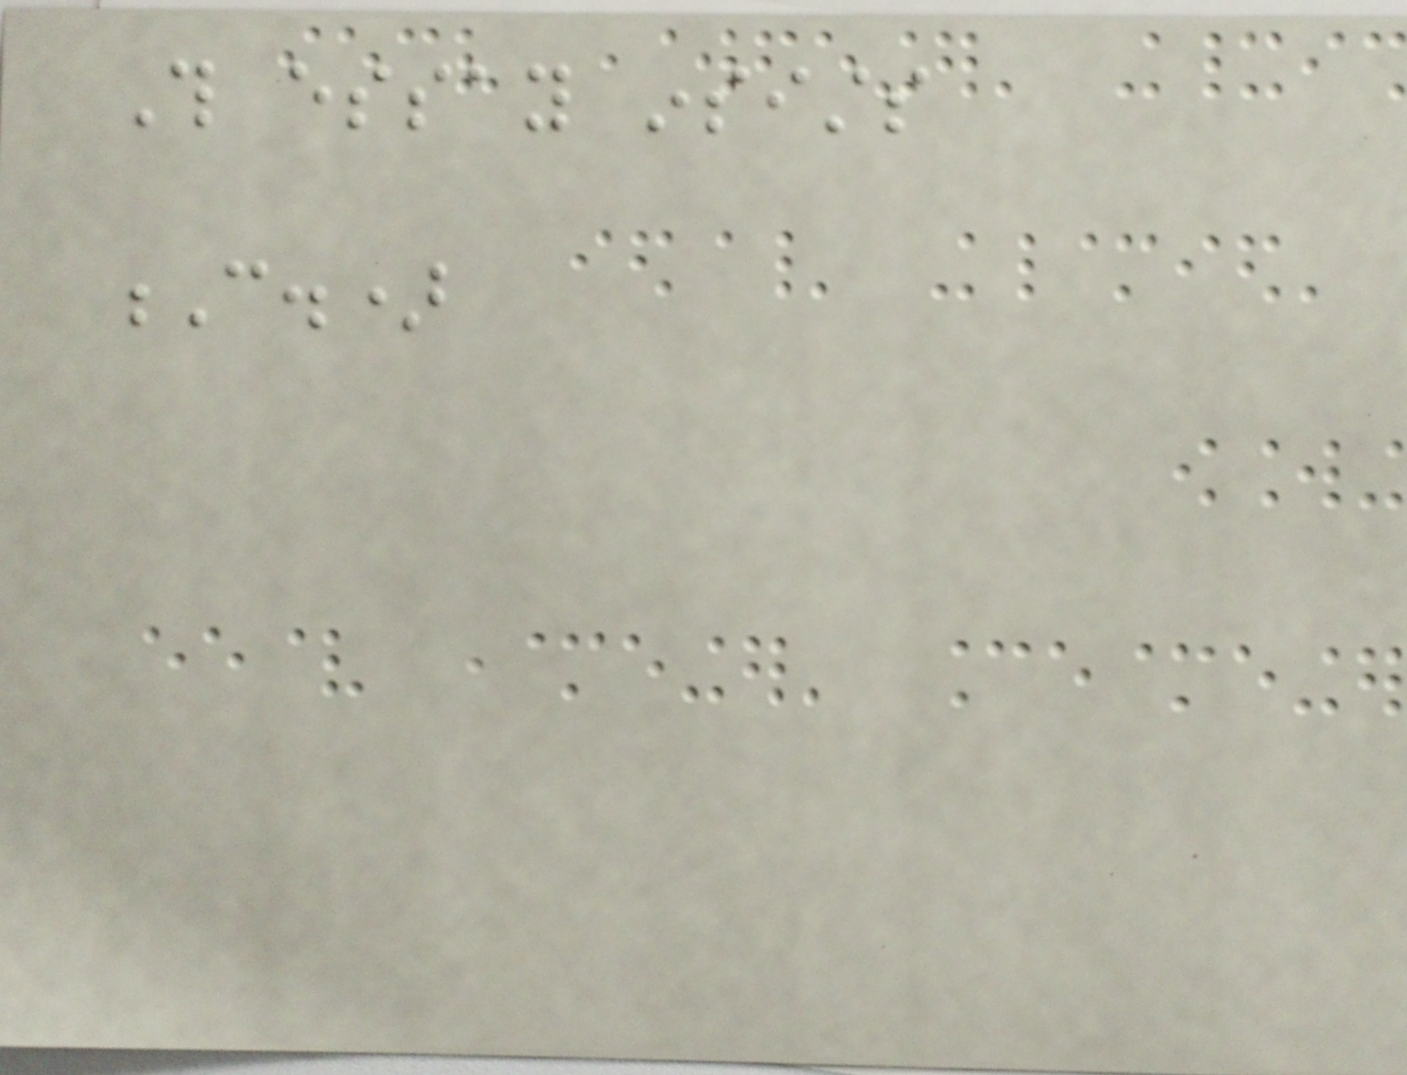This essay insists
C.)
